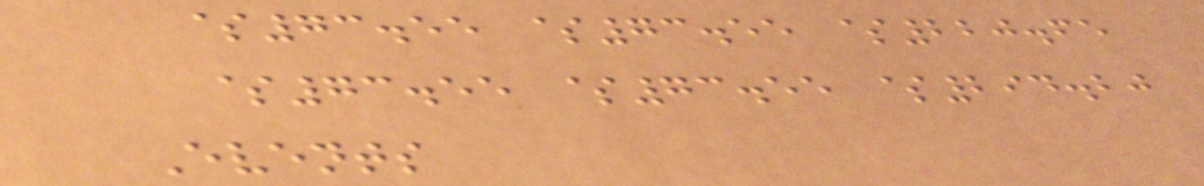$73.55 $73.55 $220.65
$73.55 $73.55 $294.20
Events
